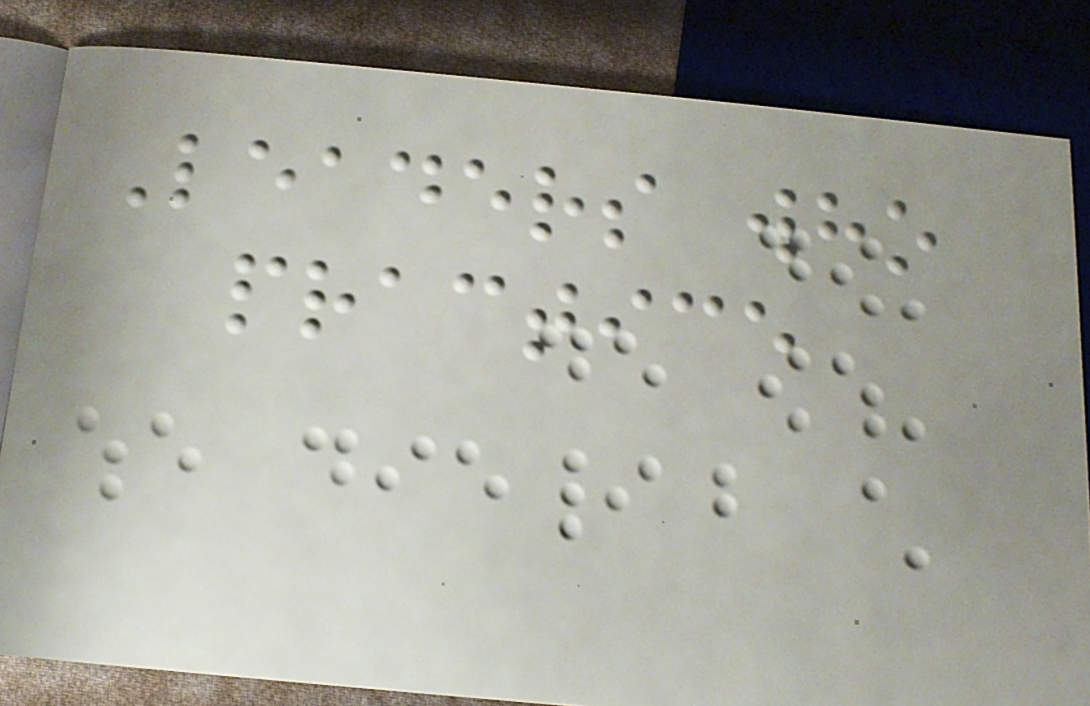Leaders who
practice
